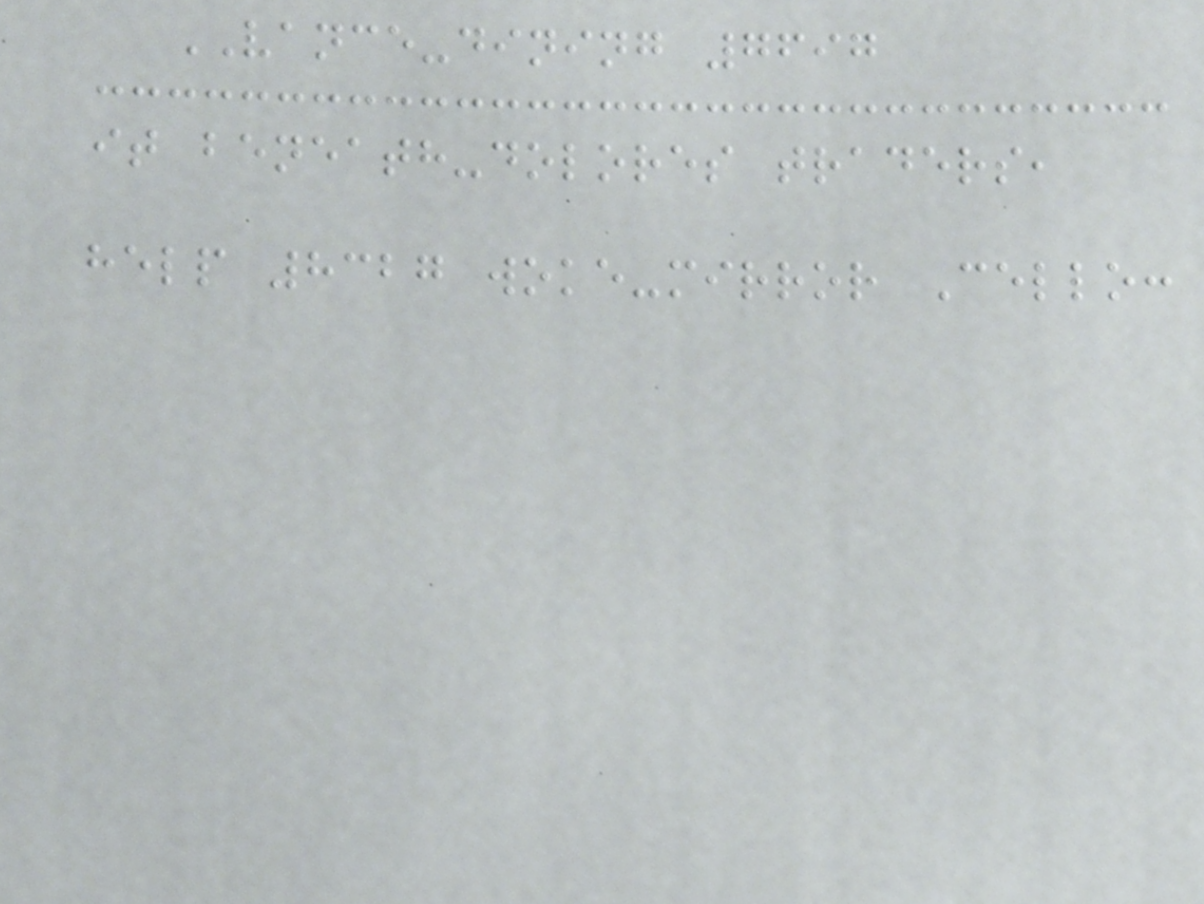VANCE-dining 7697
it beneath-dolores traders,
help 8327 woke-mirror Cello:
